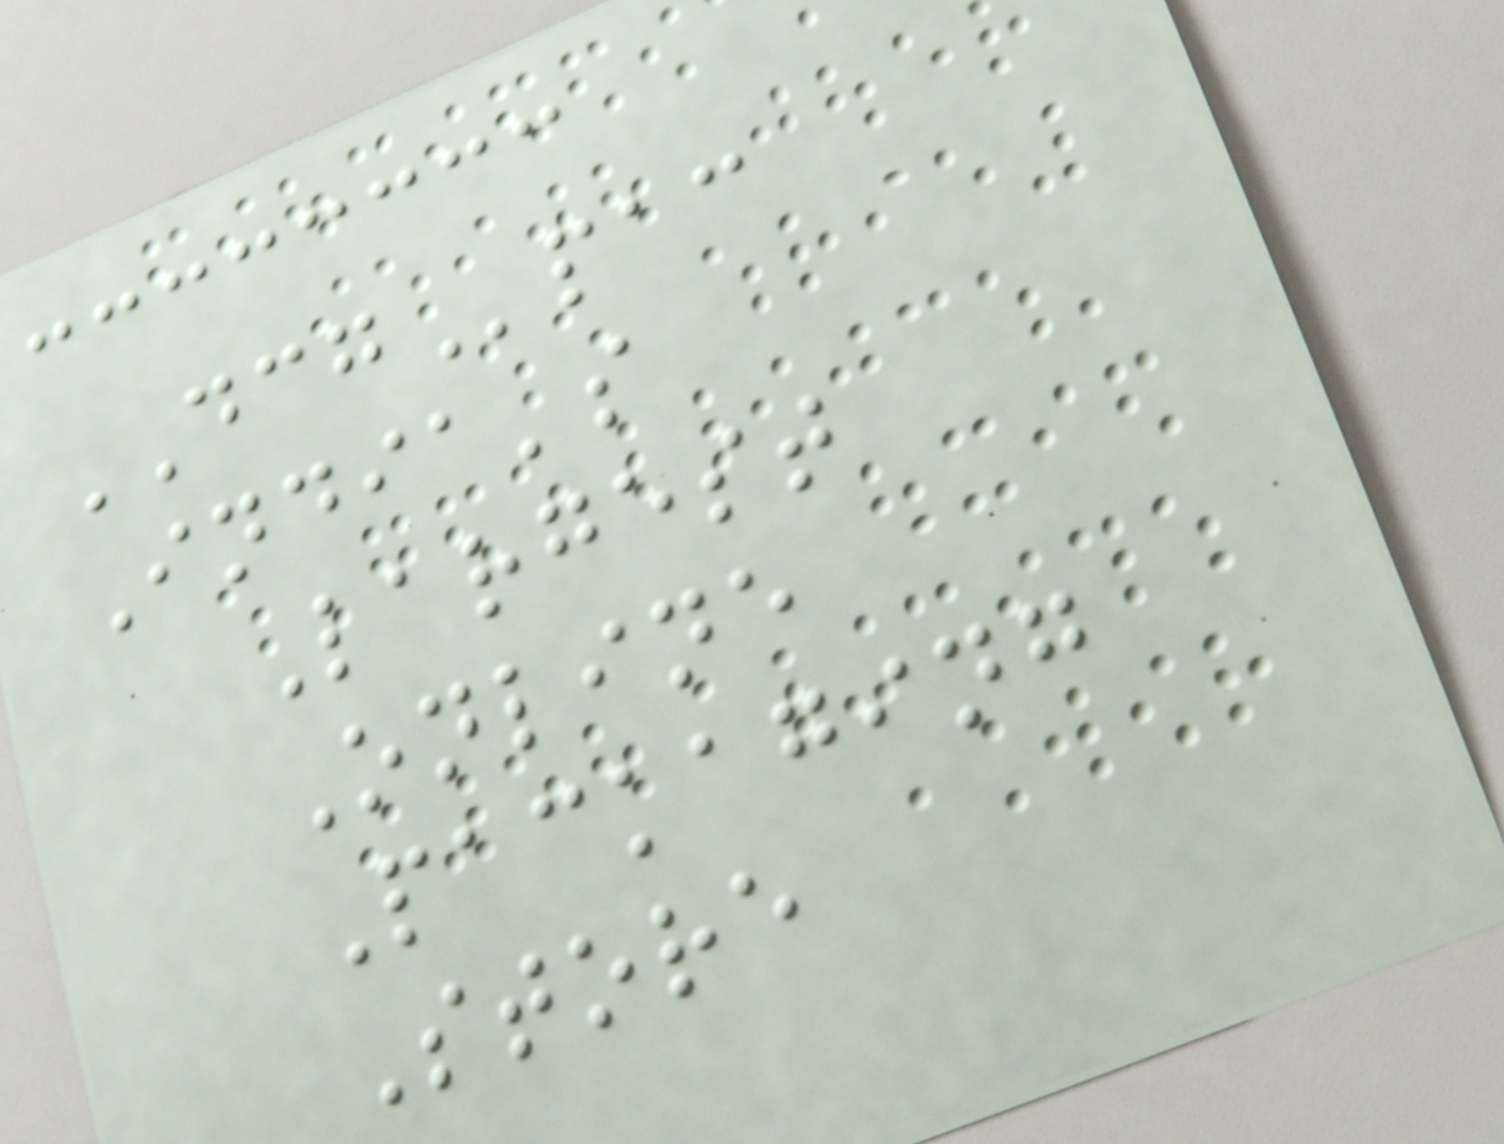DCGpac
India's
Largest
Online
Packaging
Store
